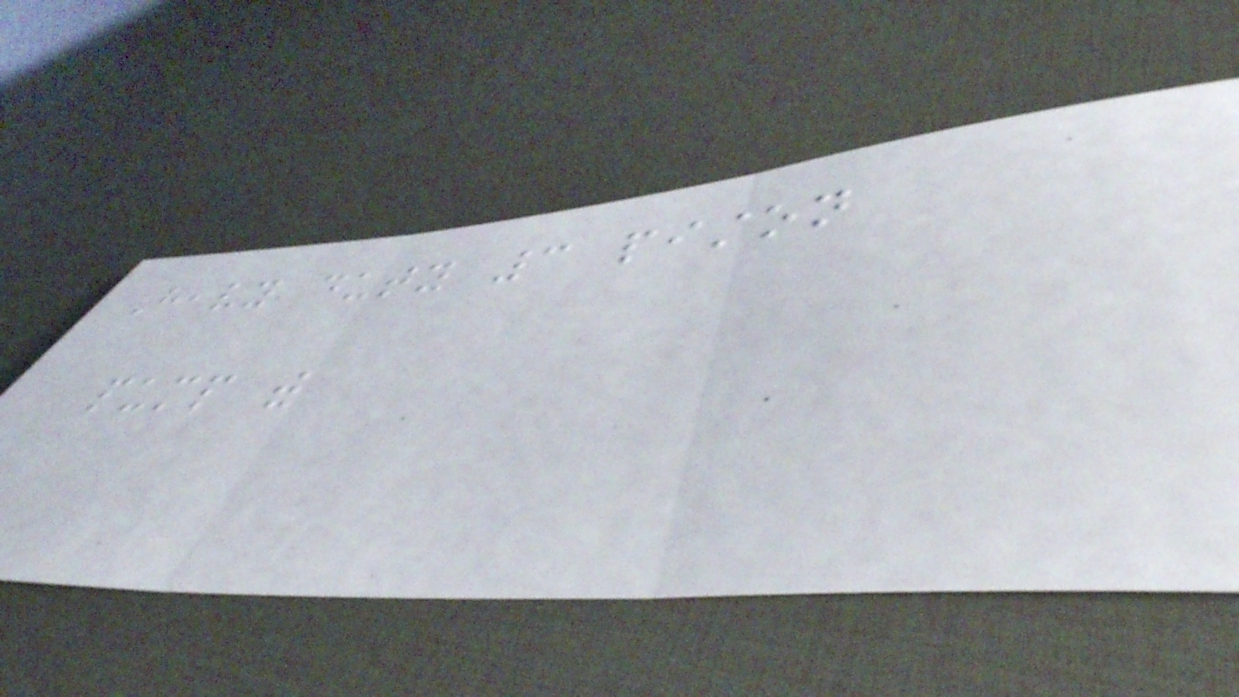Heavy duty 3 piston
pump with
